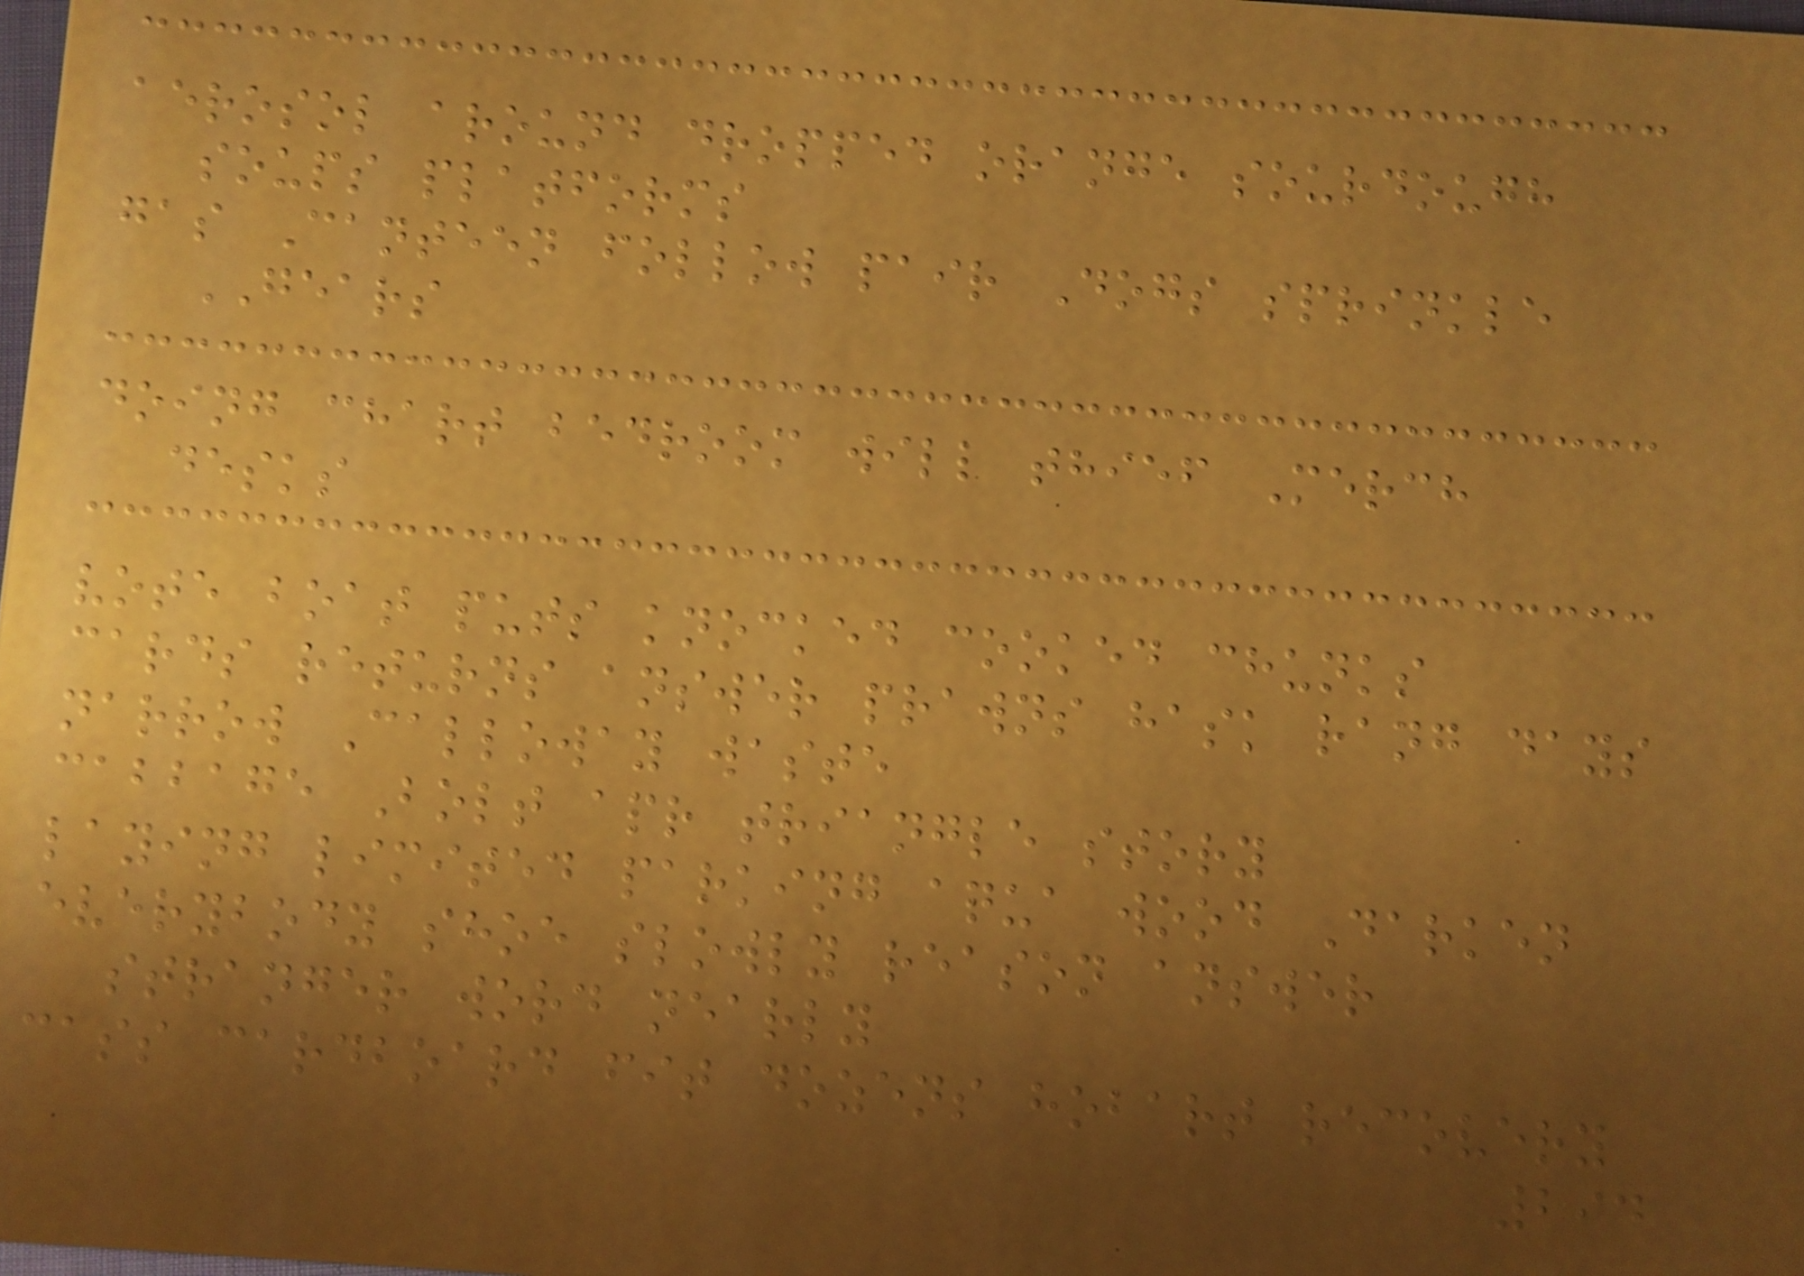aerosol around dropped orange sourdough
soups platforms
gas Canteen follow pair Dogs sprinkle
GEARS
doing chart bedroom will thief Merch
desks
vote boat puts knocked cooked chunks
cards returns answer prawns hask rang days
narrow Calloway waste
cabbage Bolt apr triangle story
laying limited parking aqua wood Darken
everybody shoe slowly reason answer
stranger word nearly
cass cardboard fit dozens hobart recovery
294
